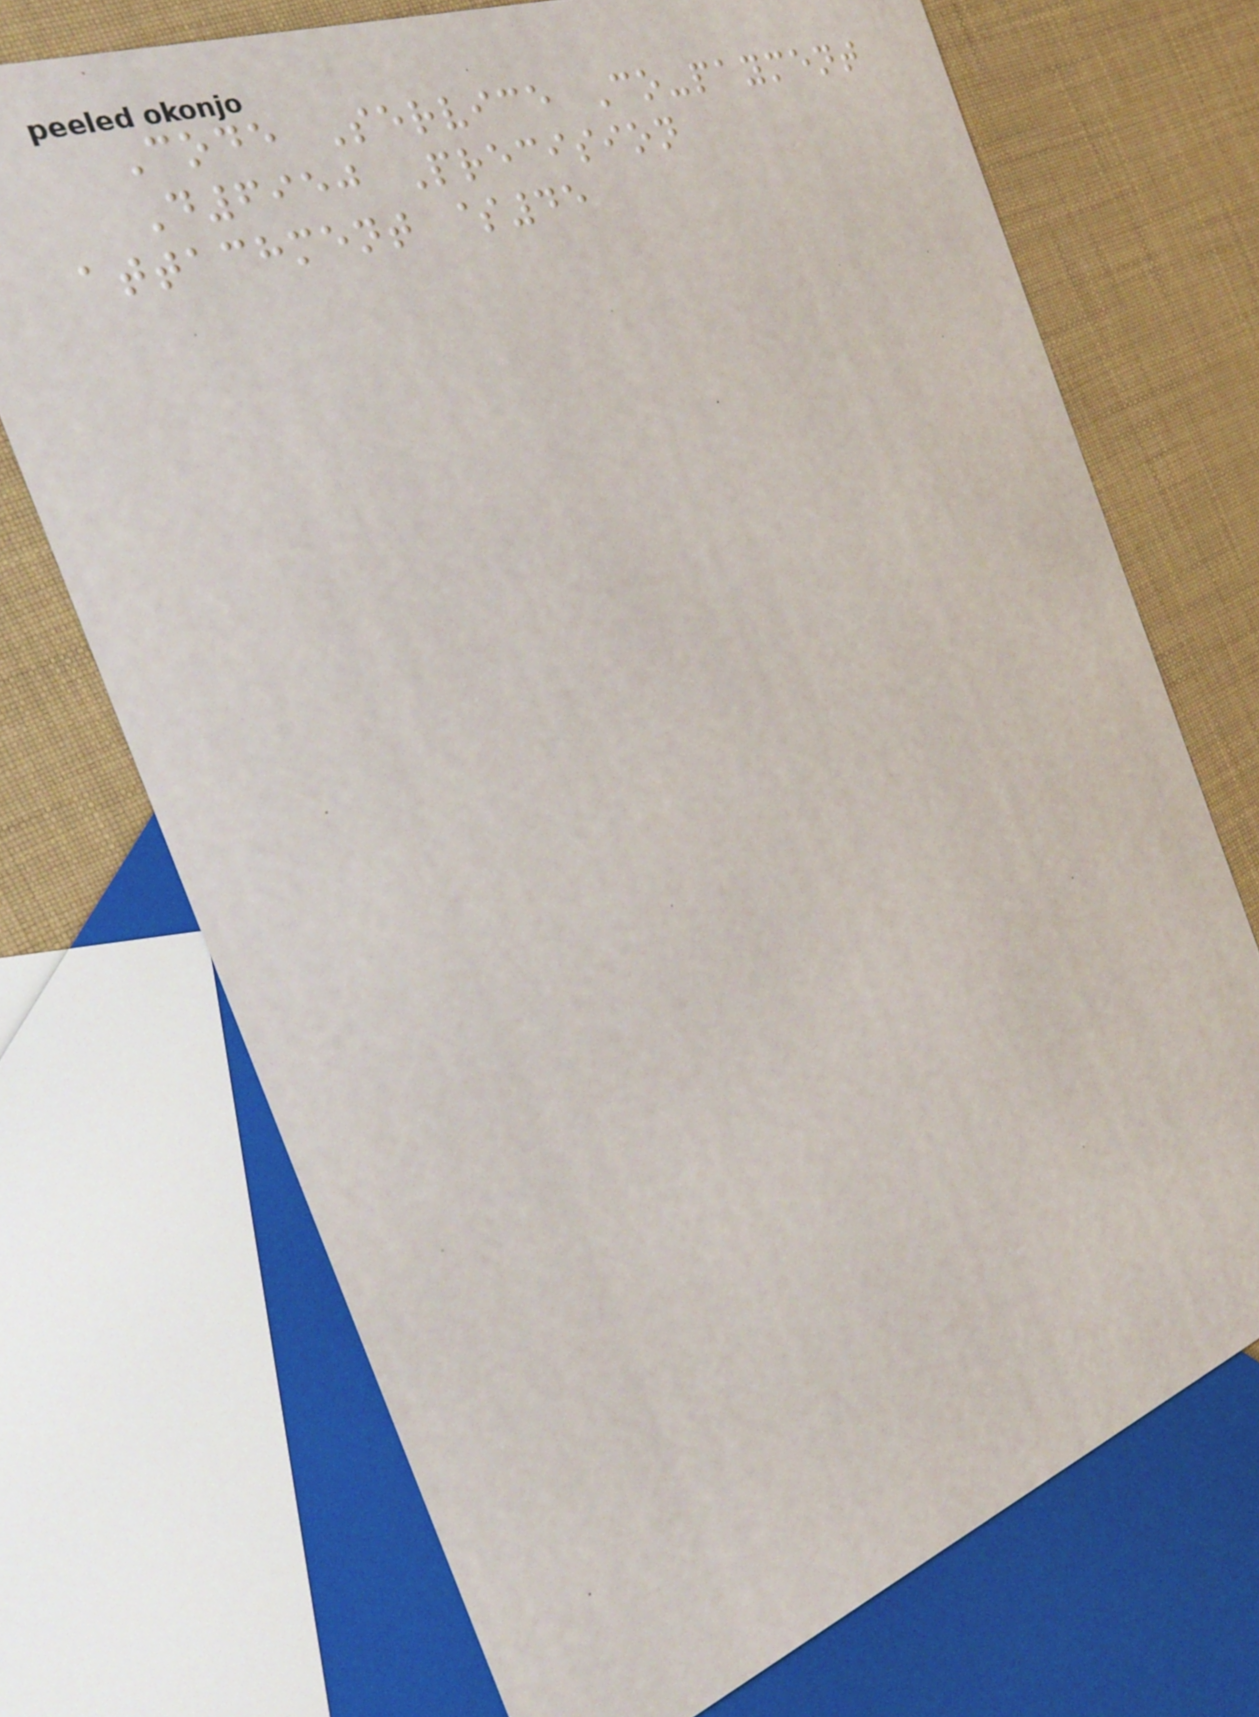Code Service Co-payment
D6950 Precision
attachment $45
